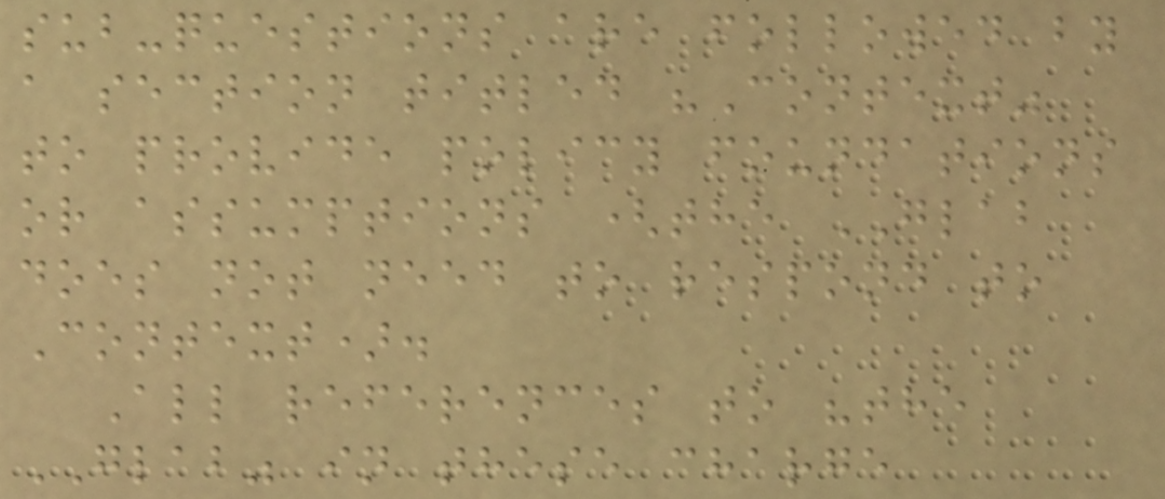sub-questions are followed by
a section titled "Context"
to provide policy foundations
or assumptions (the GLAB
does not need to respond to
Context).
All references to "the
GLAB" in these charge
